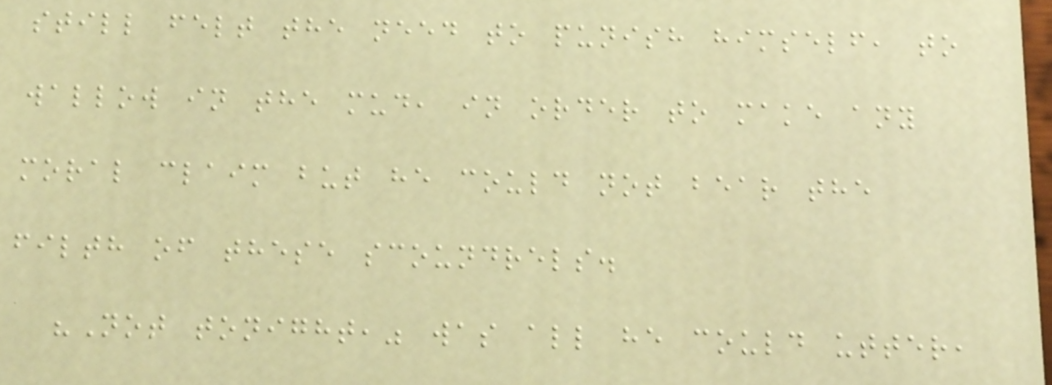still felt the need to punish himself, to
wallow in the mud, in order to make any
moral claim but he could not bear the
filth of these scoundrels.
"Not tonight," was all he could utter,
